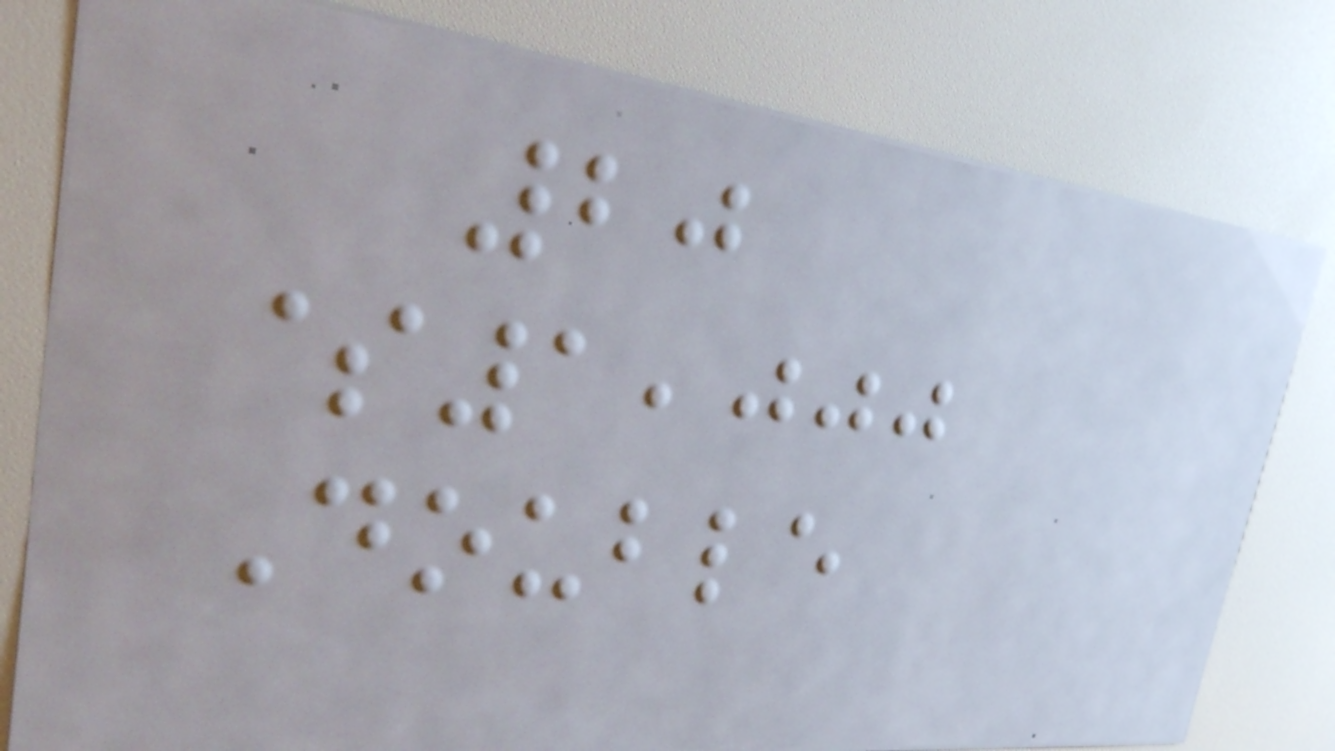20
$1,000
Double
